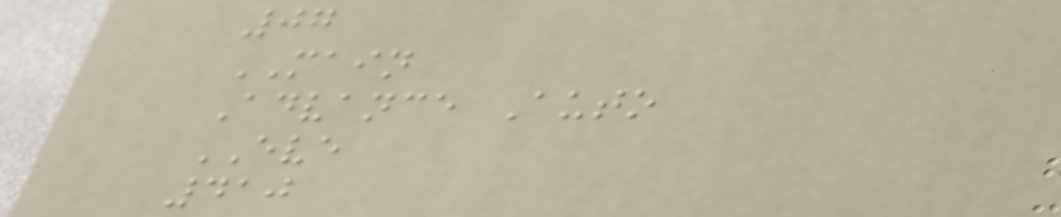07
MAIN
Advance Auto
EVE
410
